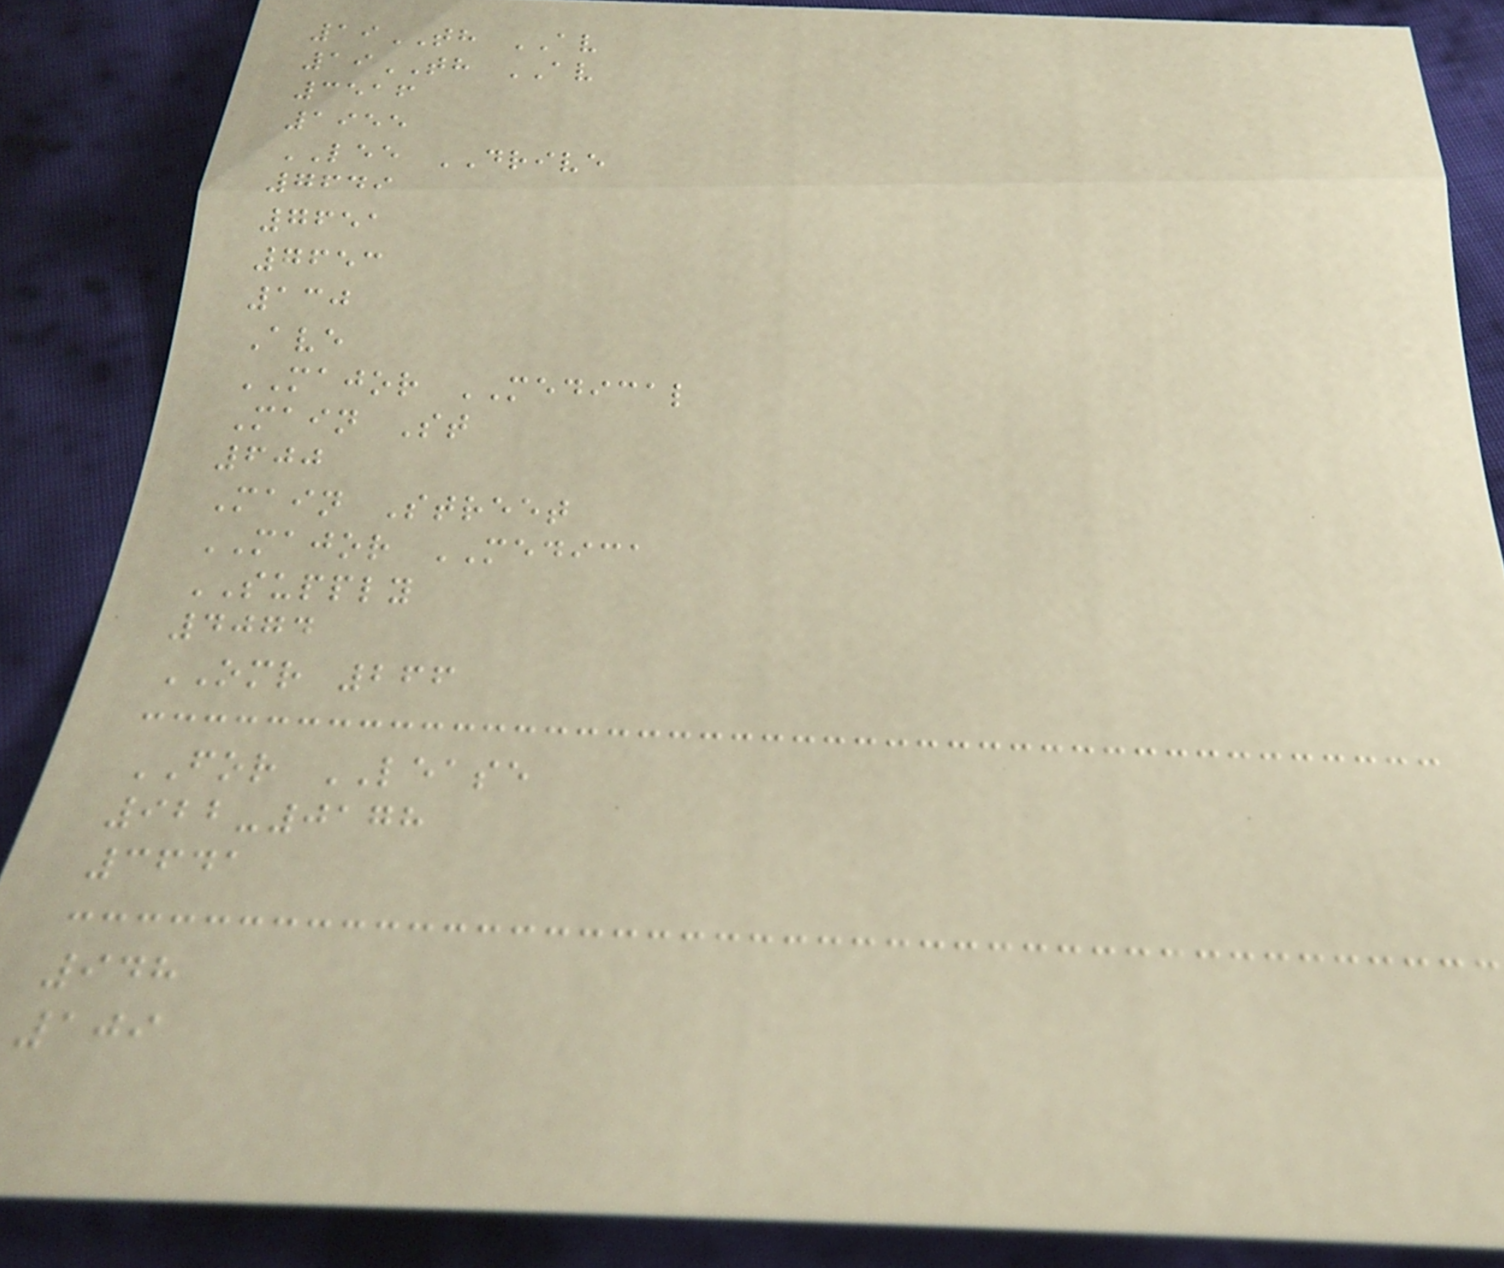19TH AV
19TH AV
3516
1955
LEE DRIVE
7649
7651
7653
130
Ave
MAJOR MEDICAL
Main St
600
Main Street
MAJOR MEDICA
SUPPLY
4074
OMR 266
FOR LEASE
922-0178
3641
948
109
